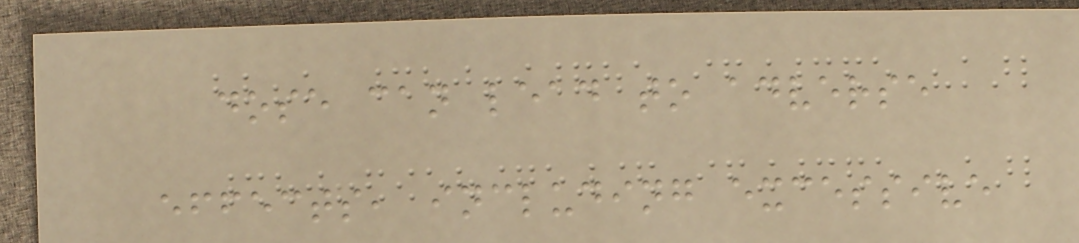dose can lead to adverse
effects, including excessive
